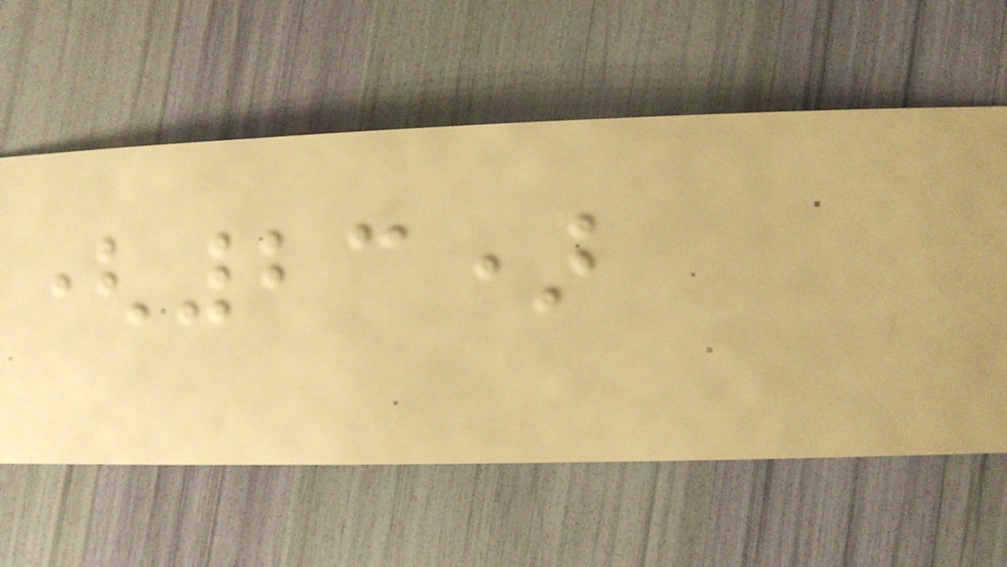(23)
